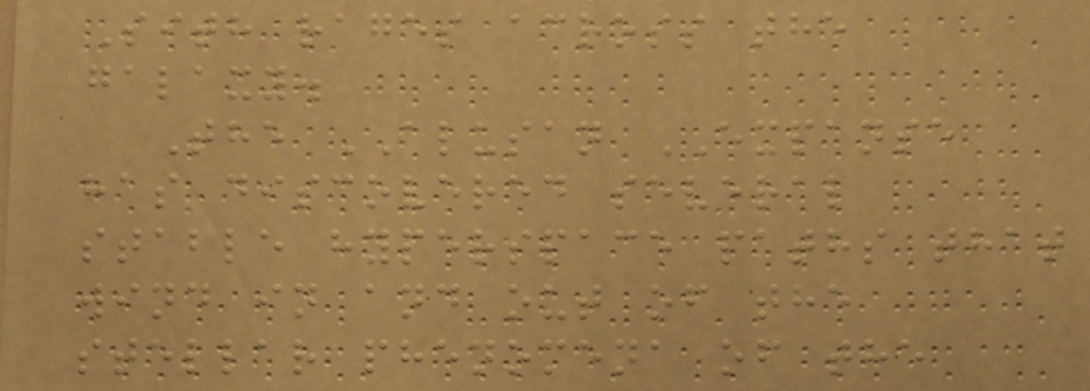Sith rages across the
galaxy.
The ALUSAN EXPANSE
has discovered several
stable hyperspace paths that
wind in and out of the
stellar phenomena of the
